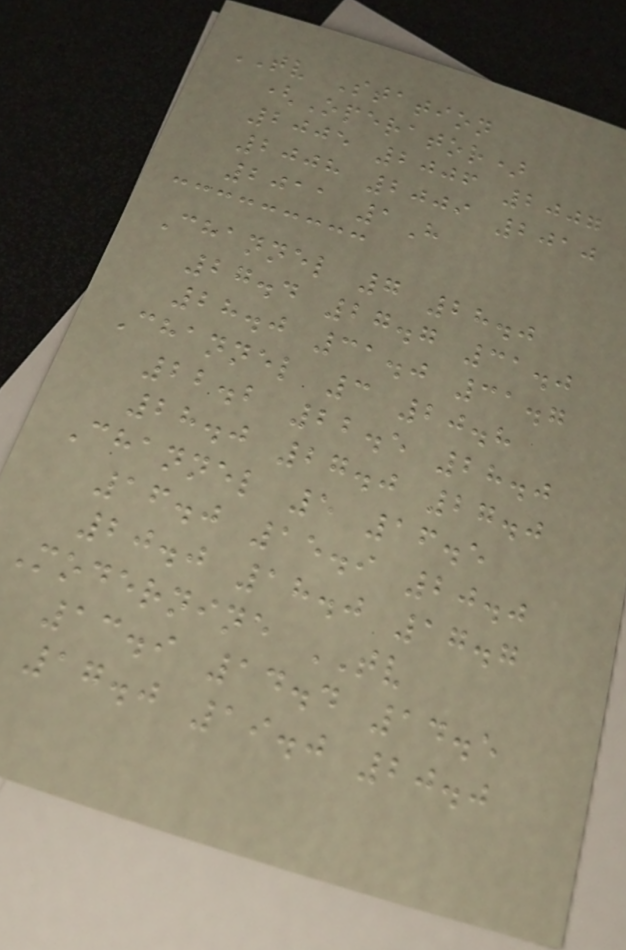TV Station
(Operator)
2005 2006 2007
2008 2009 2010
2011 1H
Channel 7 28.0
27.4 27.7 31.0
28.0 31.0 31.7
Channel 3 20.8
22.2 22.5 28.0
28.0 27.0 27.0
Channel 5 16.5
16.0 15.9 20.0
20.0 18.0 17.7
Modernine TV
13.9 14.4 14.5
17.0 19.0 20.0
